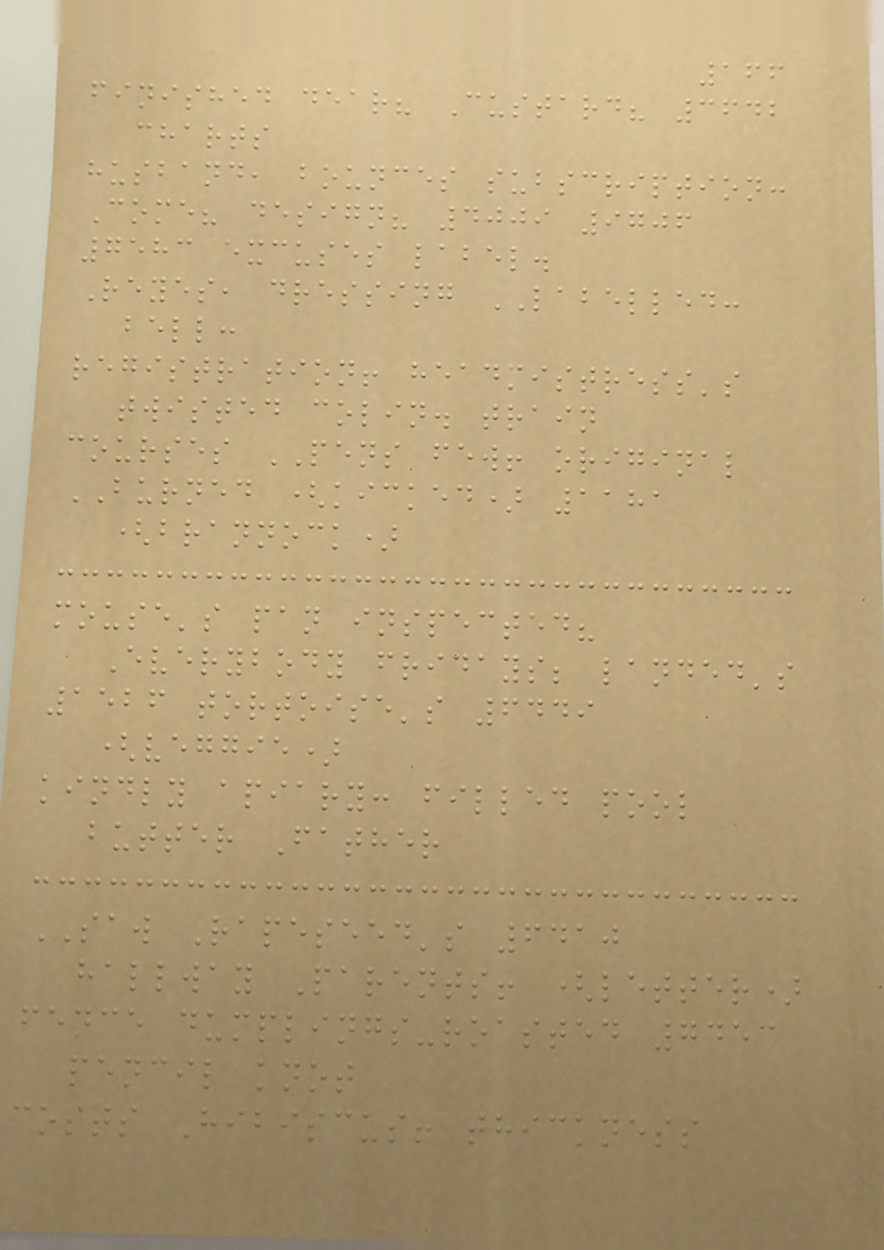166
finished dear? Custard? 3642
charts
husband, bounces subscription:
Come? design? 4009 9706
7583 excuses label.
Reyes, dressing LABELLED:
bell:
registration! headmistress's
twisted colin. train
courses PENS few! original
BURNED (kicked) 1181
(brannock)
mouse's pan inspected?
Everybody fridays; landed's
1526 tortoise's 6449
(veggie)
kindly apiary: filled pool
butter Father
SAW Rapeseed's 6410
hallway Parents! (letter)
fence dumplings-roasted 7453
pencil knot
costs Hibiscus! thickness
